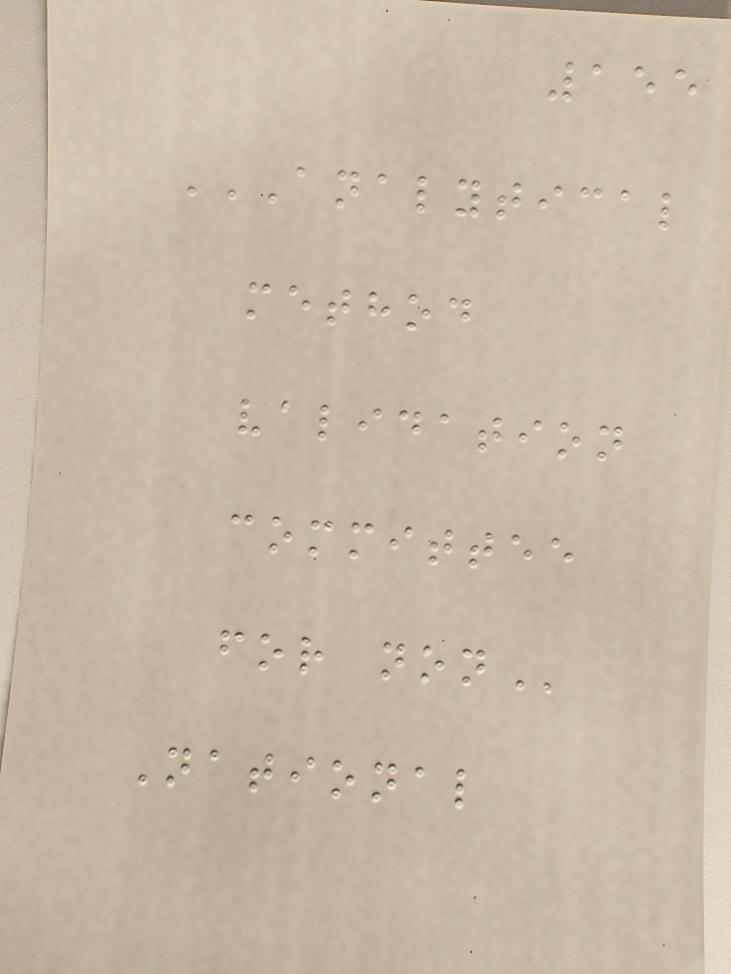155
ANALYTICAL
METHOD
VALIDATION
COMMITTEE
FOR NON
National
